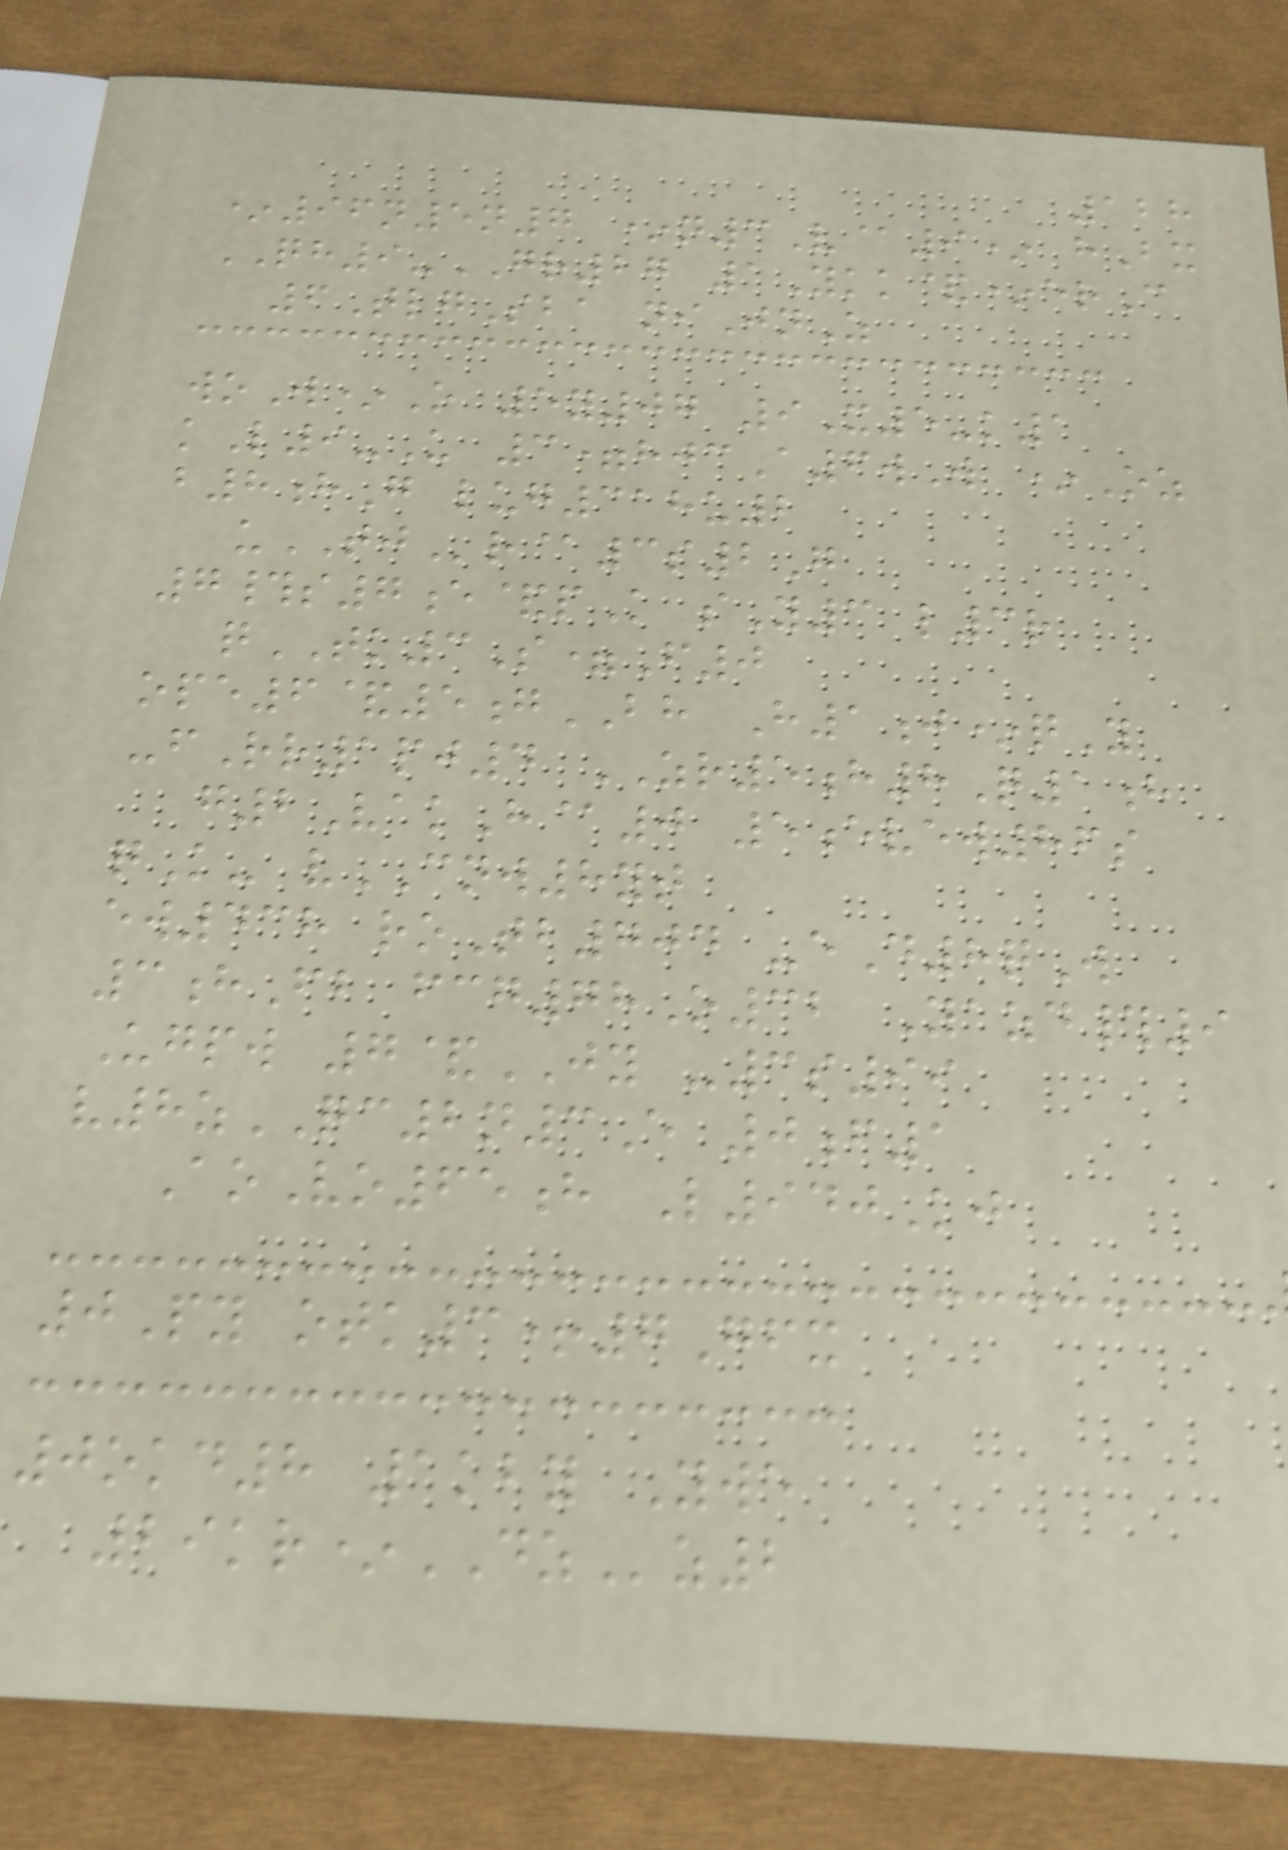128
*96n5n7 *n3V@9* hBx
QH9-GR27 1Ykk&*erC
6TlgSba niJnZ
woW*O 5y07 9X5-k1
kL9-U 3=hjcA6wW *Oz
b8hG lug318u2
uTJr@3s2G
7#s7e&pK sY3 l3r
qTK3S=F0
ope6&5gBH H1j*qY
-fRr1pj4 ZR5h8Q1h
g2VakH@0 5evew86s
qK- vCNW8yt
ew438 roTb704 -eD8qW
3hFb fcg78O32 Yazd#9
Ugpw 7&JY -3s99
v8zQC2n3E 0f1
AoVo65h L940Kj
0Py otk3+7Gfx
0okd8 1kby Ywe
29kr*DZz2
